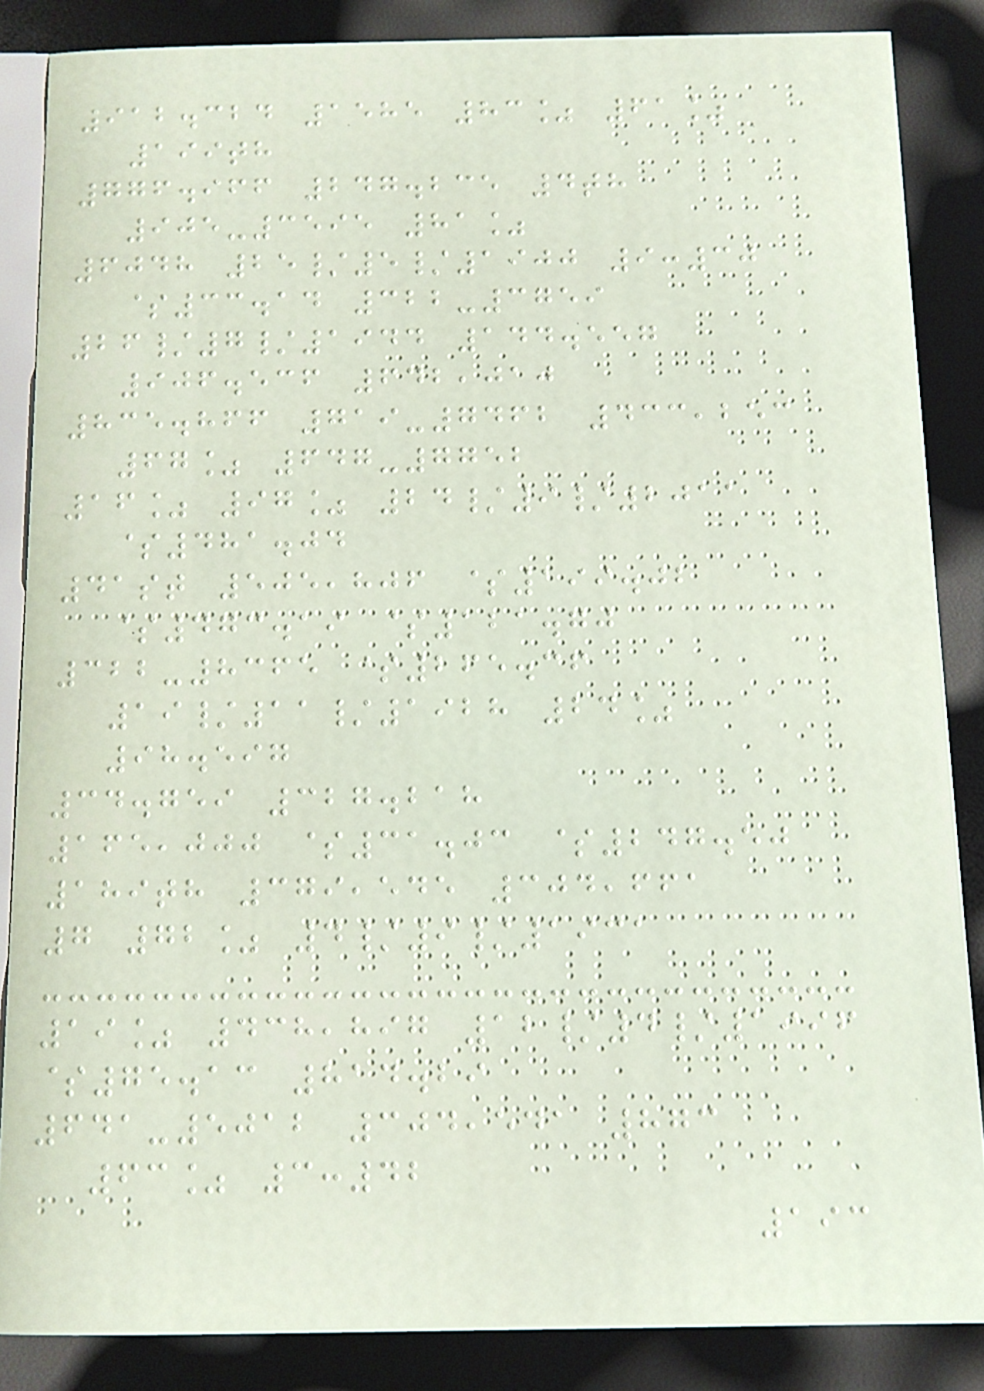912.324 1585 83% 61%
199th
776.966 247.235 4th
905-3595 81%
6048 25/5/1900 9:30
$33.14 322-3759
26/7/1944 144.557
906.536 642,010
835.866 719-7462 433,253
67% 647-7752
16% 97% 24/9/2011
$481.04
41st 505,806 $199.02
$473.19 $121.70
322-8365 $265.36
19/11/1928 24%
98.597
34.759 327.218
165,000 $31.03 $247.50
189th 379,545 304,661
7 72% 4/9/1931
19% 438,897 12/4/1996
$75.13 814.29
641-5012 304,541 873
63% 3:42
193
